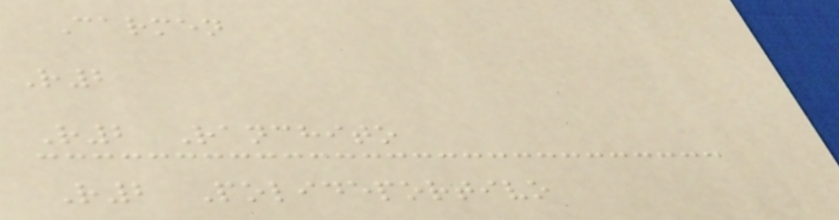Carmen
R2
R2 Ranchito
R2 Polideportivo
